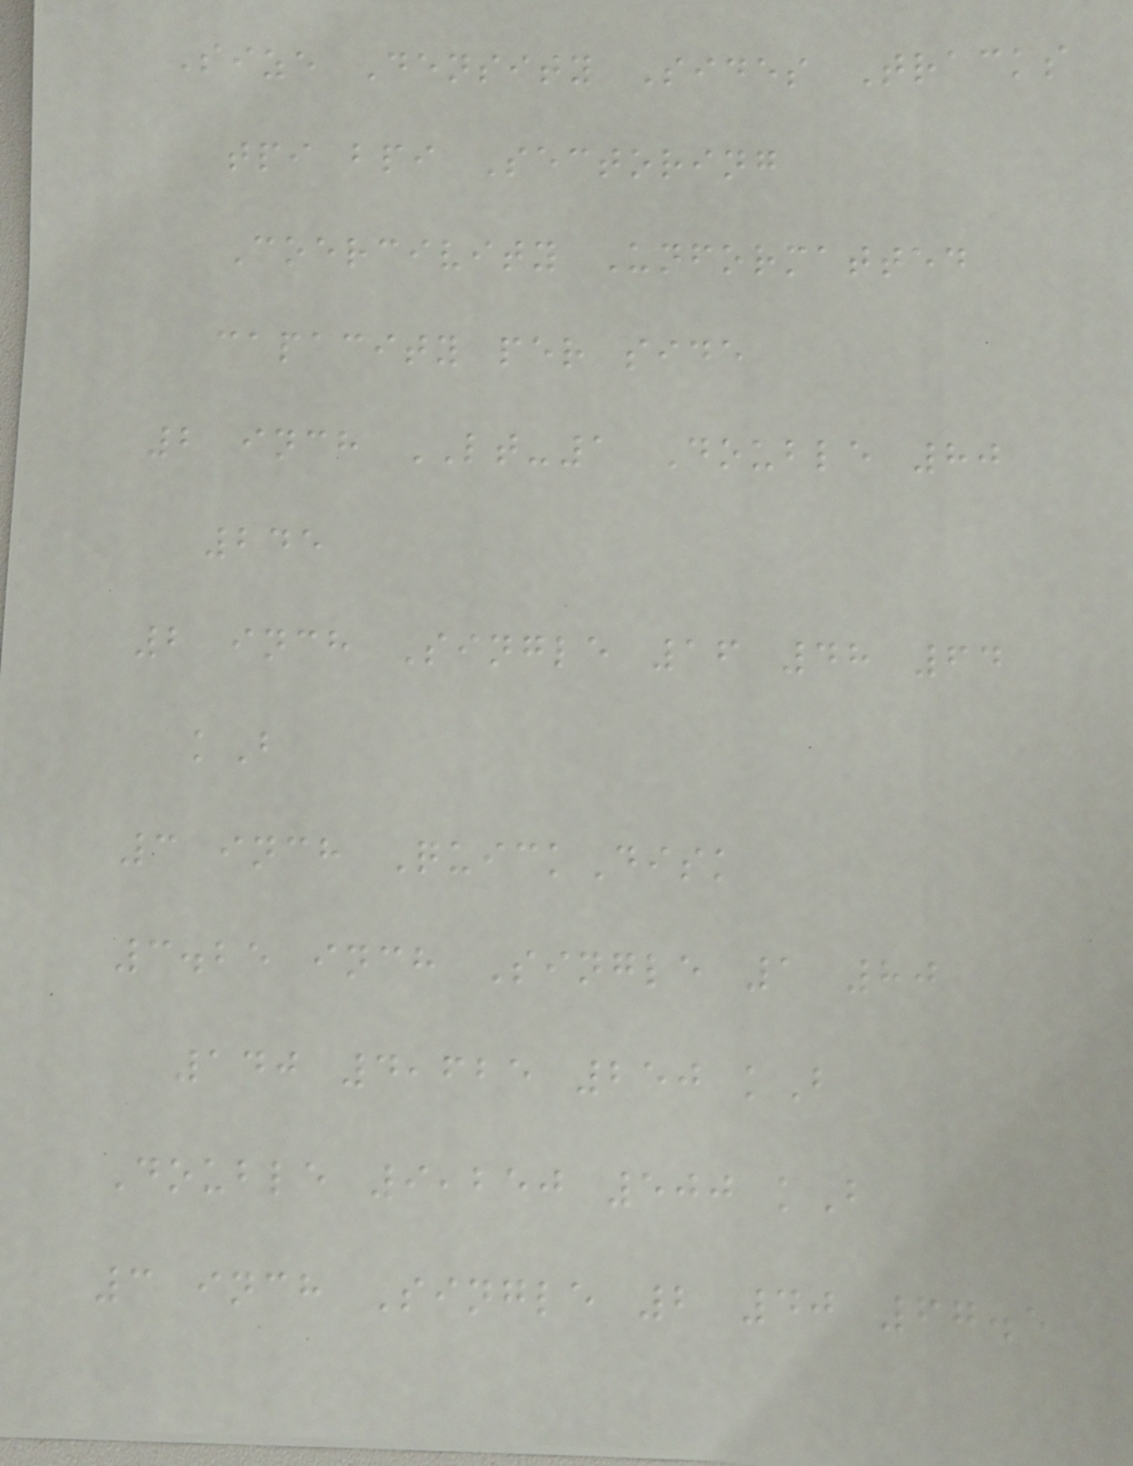Size Density Sides Tracks
tpi bpi Sectoring
Coercivity Unformatted
capacity per side
2 inch LT-1 Double 80
245
2 inch Single 16 48 64
kB
3 inch QuickDisk
3.25 inch Single 1 80
140 4,625 250 kB
Double 9,250 500 kB
3 inch Single 2 40 67.5
